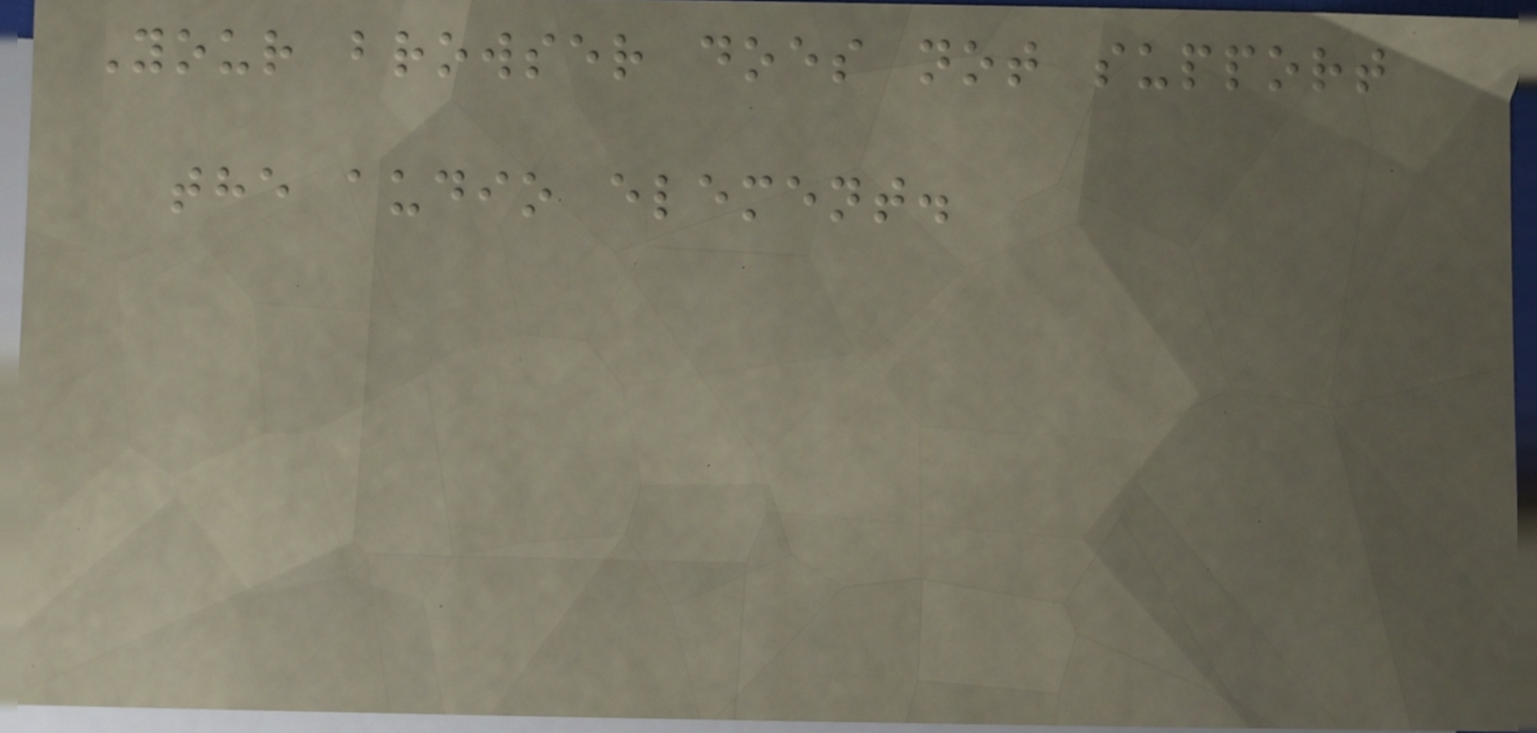Your browser does not support
the audio element.
